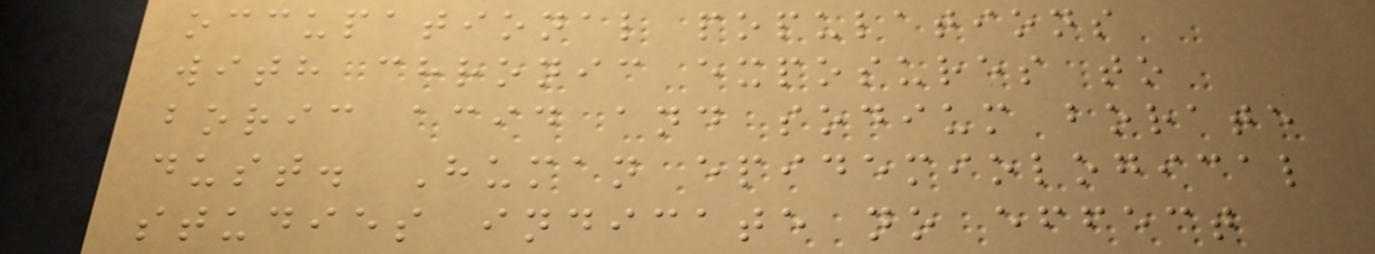occupational populations
with chronic exposures to
boric acid and sodium borate
dust. Human epidemiological
studies indicate no effect
